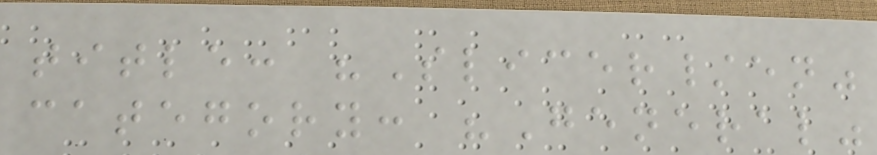title: "Slicer/en"
category: "General"
